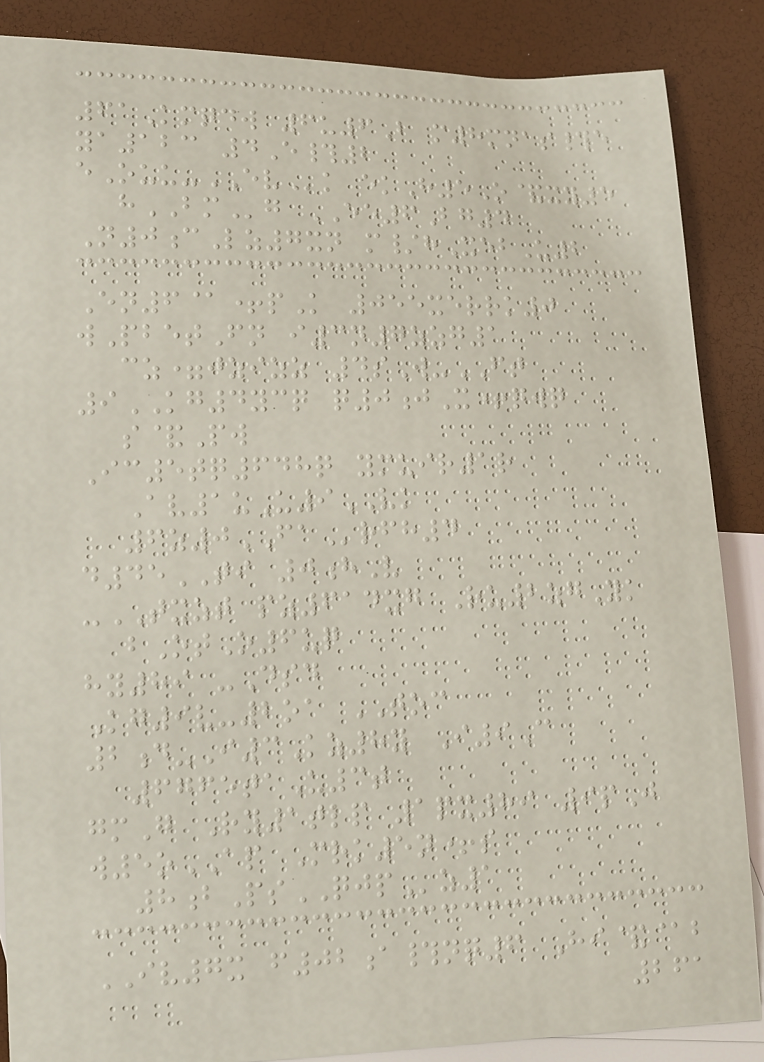61Kmqdw 6u6B m8mnas#e
ya123 4E#2
eOuu-EVk ekH5O&xy5
hBMg EE6Bg4
N0cLz7xn m/hXebU2
En6@+pK 055xerrk0
wPbetFn i3n7zzg1
cz=jzizz 4sW-FT
9KG4ycq q0jX+qwq
s&Pw
Ic5tq648q ymuir1r
Av1uU9VK
6z0FArfh4
d45TI 0hV
-TXZT pz614xg Ru2zgYk
bOtO6uq
hy89 -Dsd
Kg9v-2oa TOC
2d-I3Kz8y I9C
6765taU3t
gmG Ry1tlp 1px89 9pJ
w5oAP Mrk5n+s
8bPsQJPz1
IV7x f02a#nq6 Hi&@b
261
